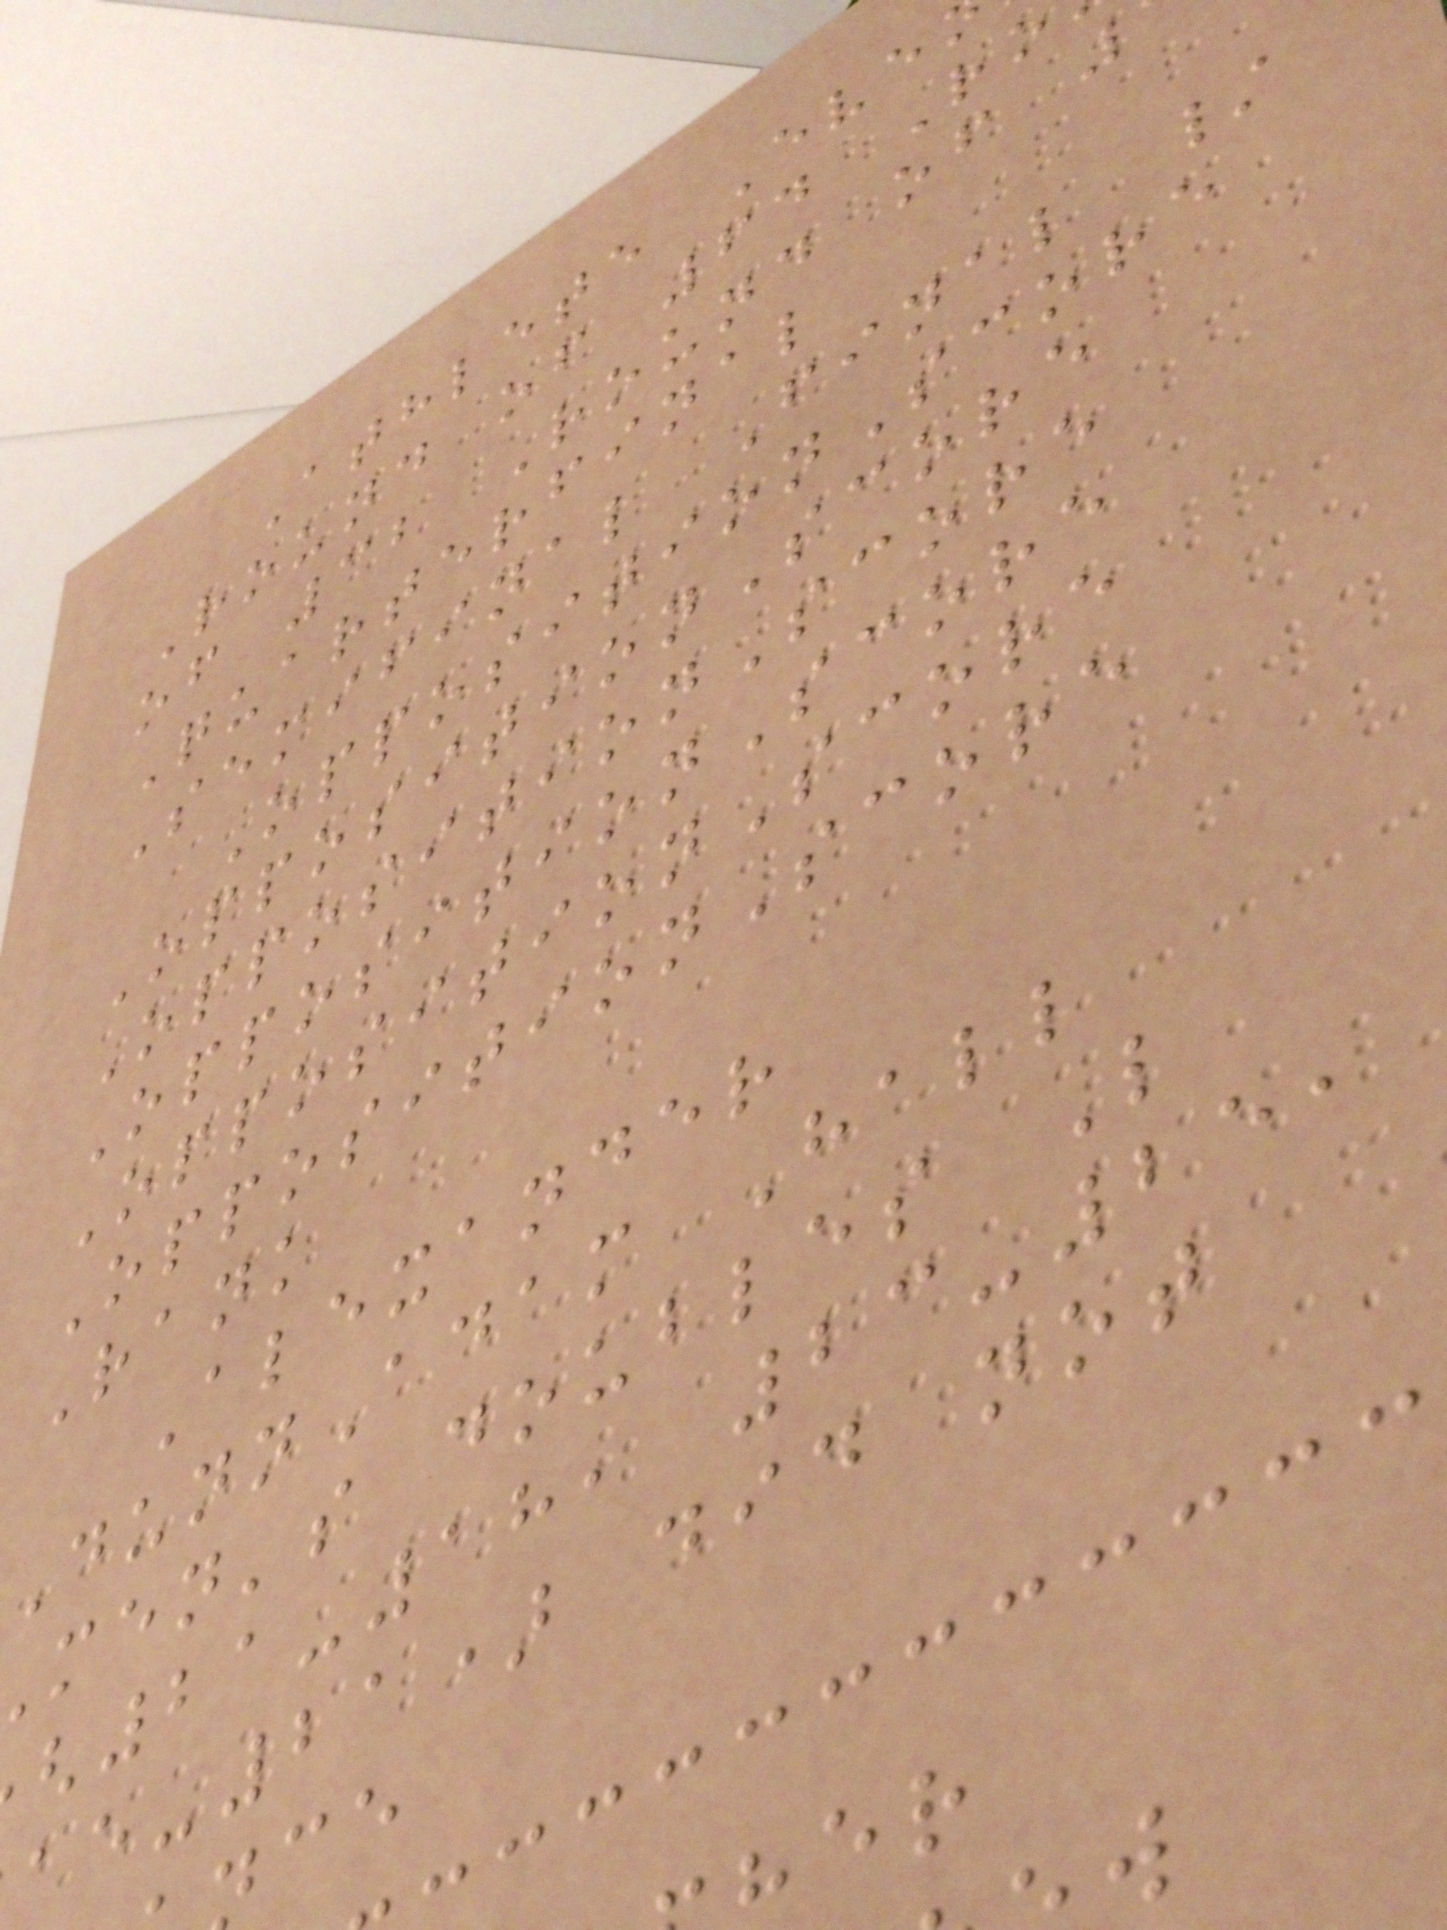Athlete Eve
Round of 64 Ro
of 32 Round of
Quarterfinal
Semifinal Final /
OppositionScore
OppositionScore
OppositionScore
OppositionScore
OppositionScore
OppositionScore
Rank
Alexander
DunnAdam Hall
men's doubles L
21-18, 23-25,
-21) did not
